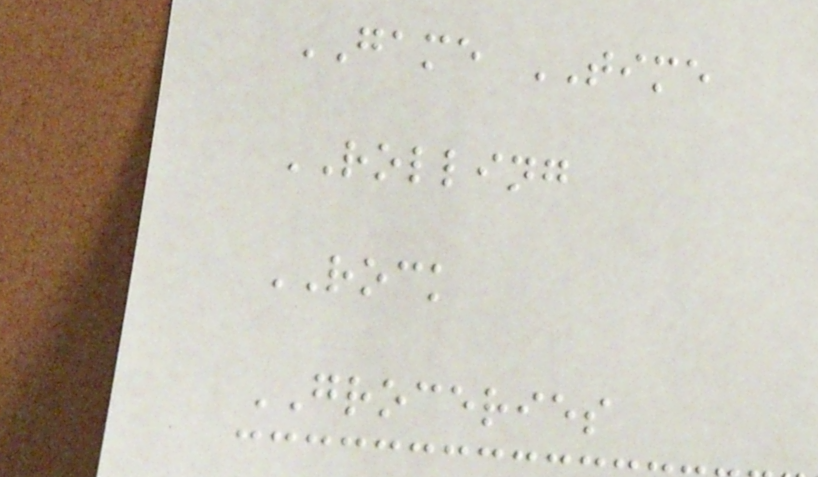GAME TIME
ROLLING
ROCK
GROCERIES
